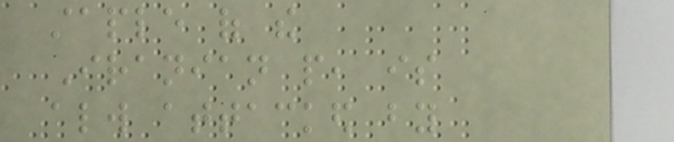staple of the
Iranian people, is
always attacked by
